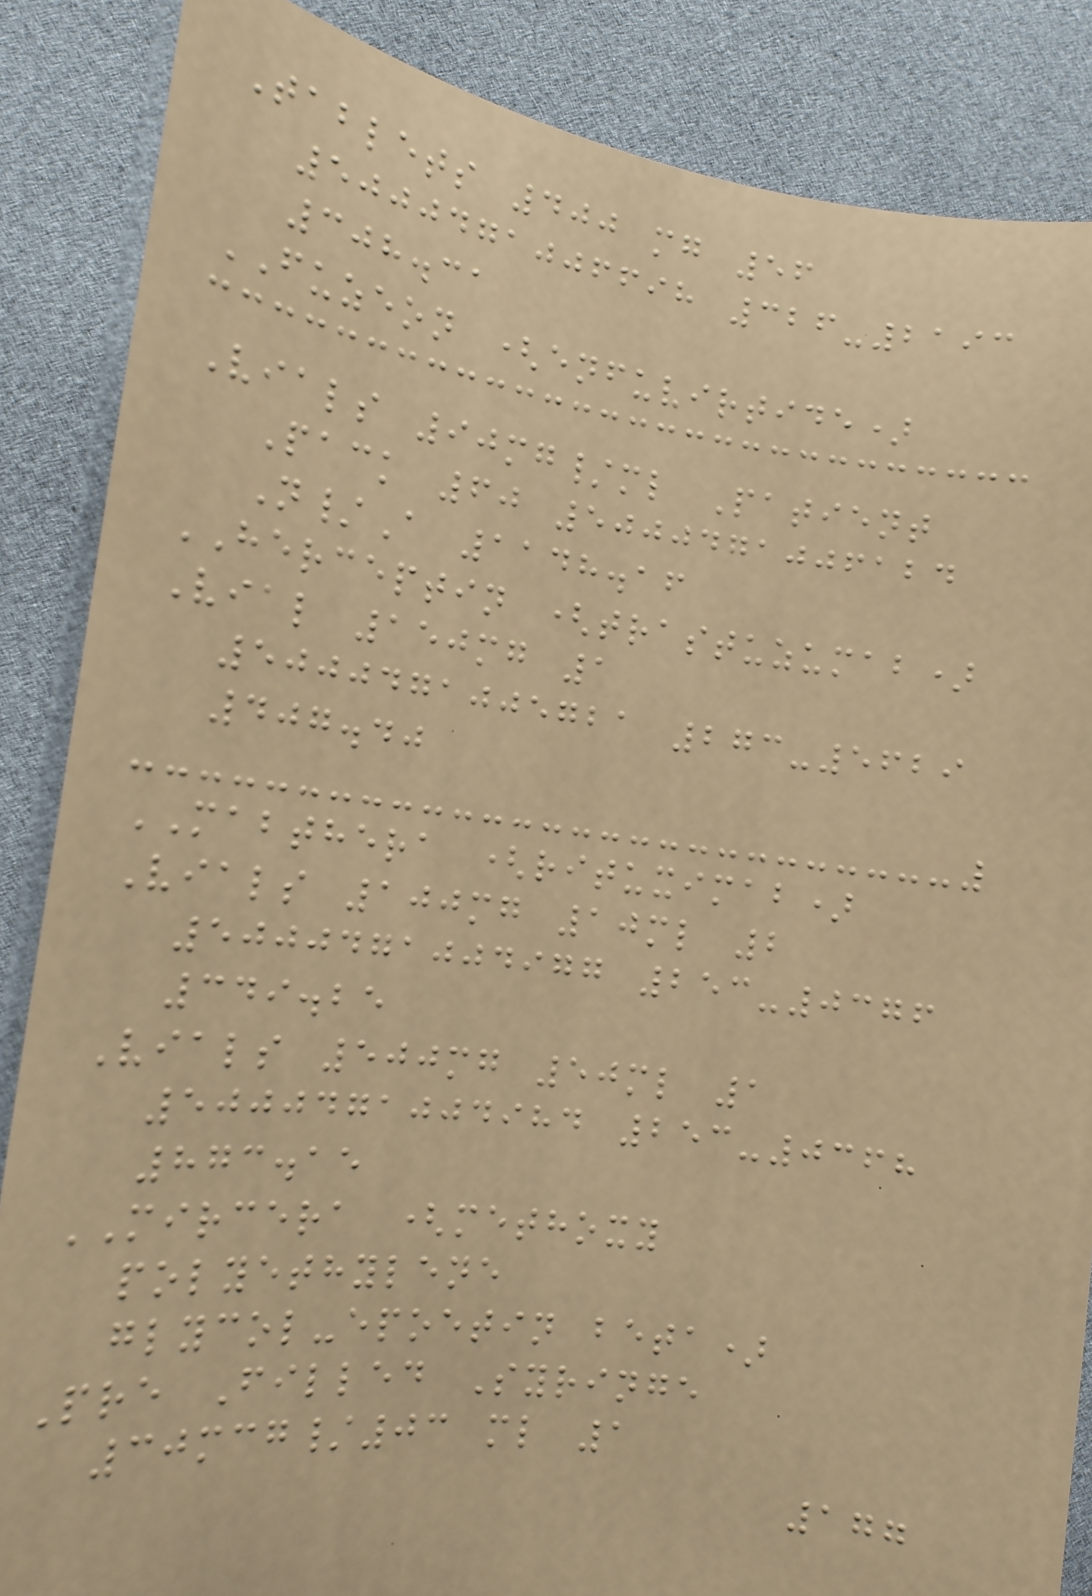Tablets 400 mg 56
5000471006698 326-2193
308.31
FUZEON (enfuvirtide)
Vials 90mg/ml Patient
Pack 60 5000471006124
N/A 1148.16
HERCEPTIN (trastuzumab)
Vial 150mg 1
5000471005721 273-5629
407.40
MABTHERA (rituximab)
Vials 100mg 10ml 2
5000471004977 253-0376
349.25
Vials 500mg 50ml 1
5000471004984 253-0368
873.15
MIRCERA (methoxy
polyethylene
glycol-epoetin beta)
Pre Filled Syringe
30mcg/03 ml 1
177
